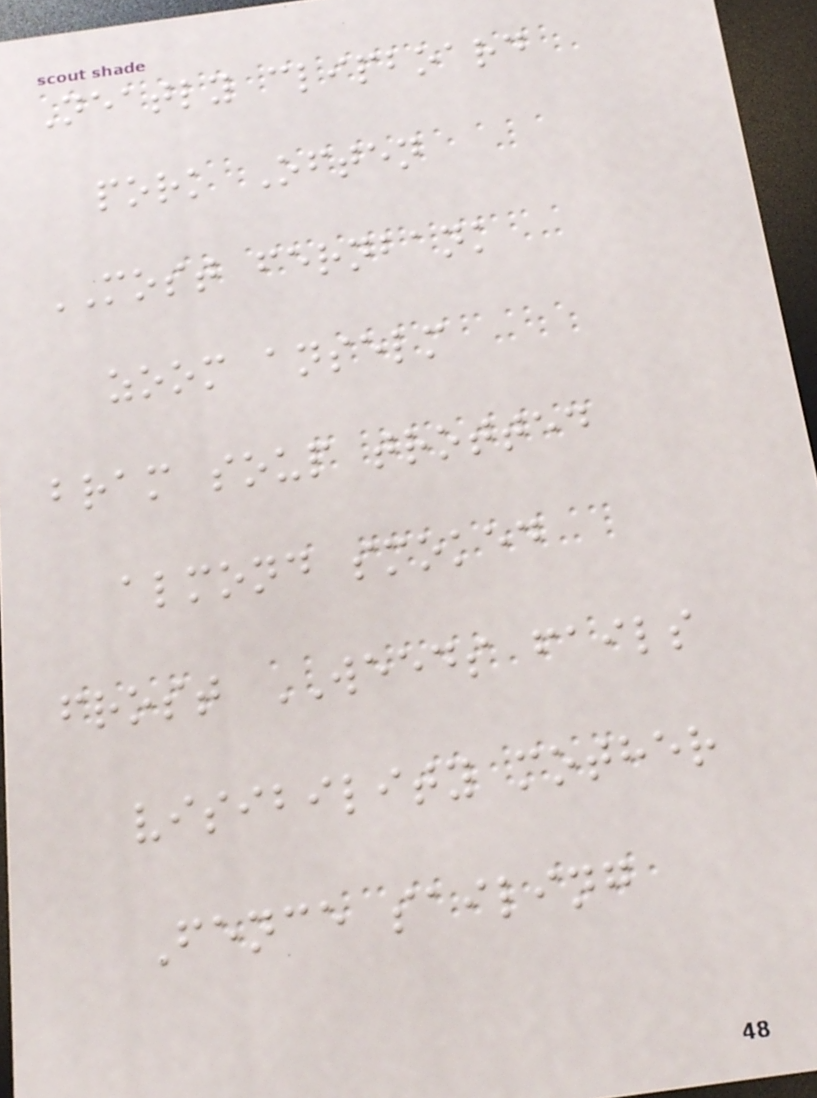Neatly clipboard
pork Often
MOST fernbank
zoom anselm
bram soup trotted
almond smoked
frost WEEDS fails
visibility mother
Fence sailing
